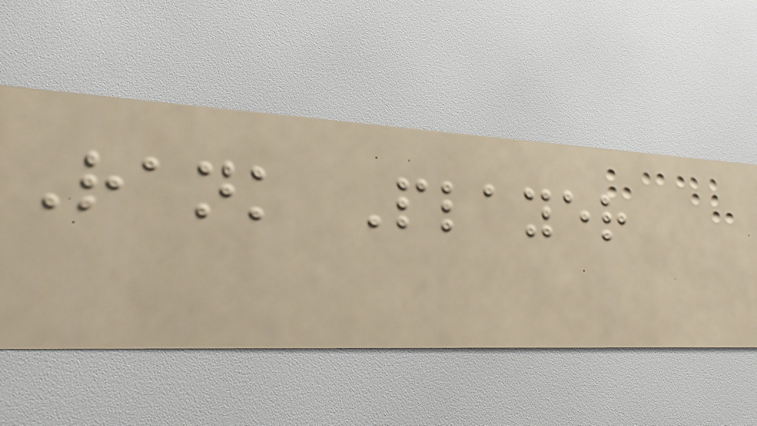Rank Player
